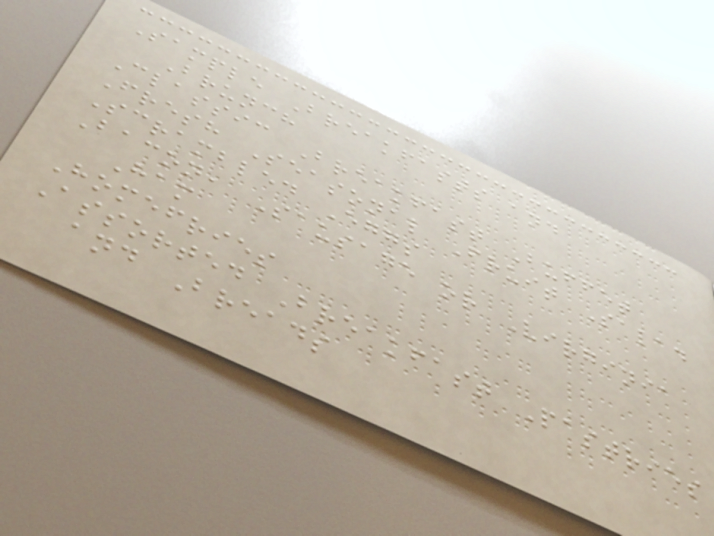Sample Breakfasts and
Brunch
Classic Breakfast Buffet
Fresh Seasonal Fruit Salad
Scrambled Eggs
Bacon, Sausage or Virginia
Ham
Homefries
Assorted Breakfast Pastries
and Breads
